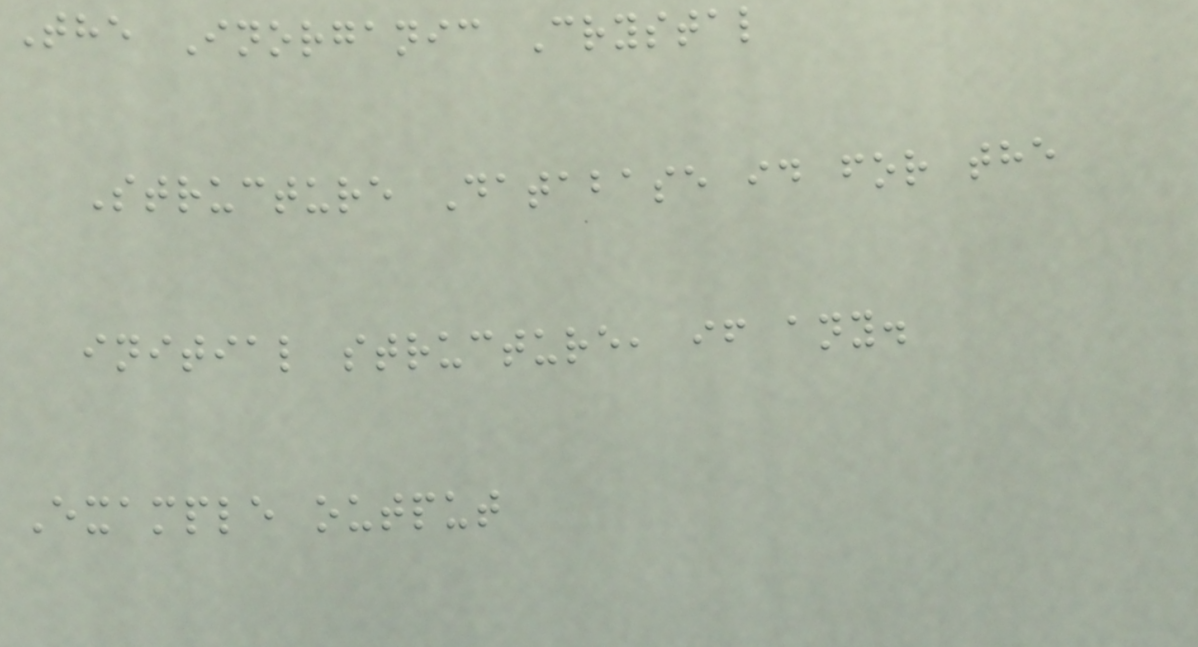The Inorganic Crystal
Structure Database id for the
initial structure, if any.
Example output
